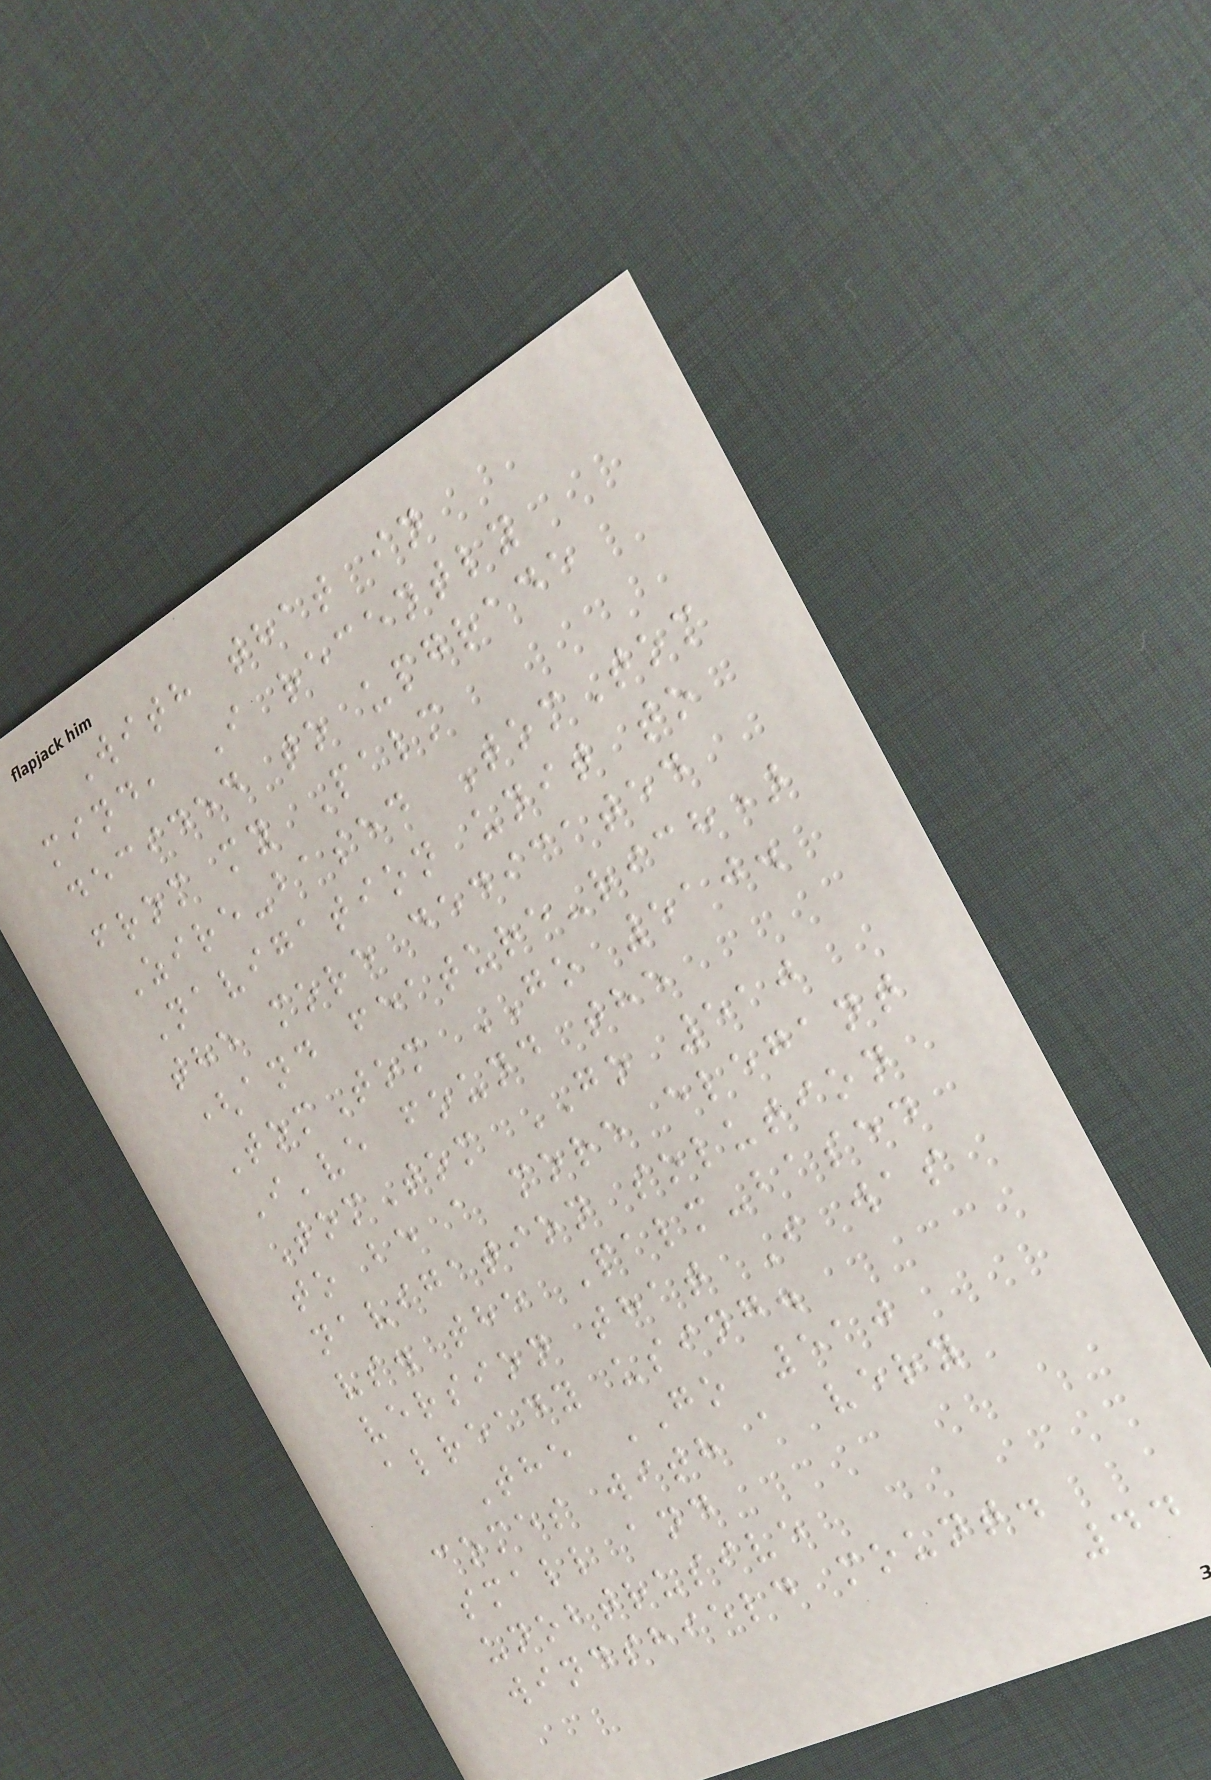With that in
mind, I recently
decided to upgrade
from my Palm
Zire-based TomTom
Navigation unit to
the more dedicated
(and feature-rich)
TomTom GO 510.
I've found the
TomTom GO 510
to be a more elegant
navigation solution
vs. the Palm-based
version that I was
already using.
The GO 510
comes with a very
small and
unobtrusive
windshield mount.
44
